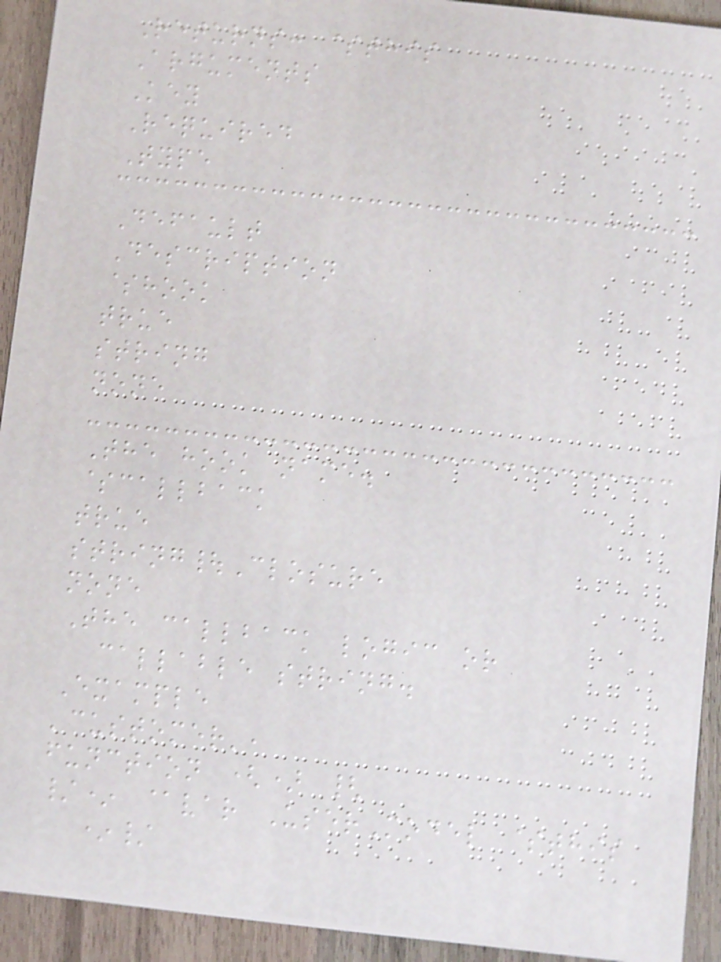Returns: $this
Arguments
Key
Required
Type
Default
Description
$hook
true
string
none
The hook name.
$callback
true
string|Closure
none
The callback logic or
callable string.
Example
'customer',
function () {
/* @var UserModel $this
*/
